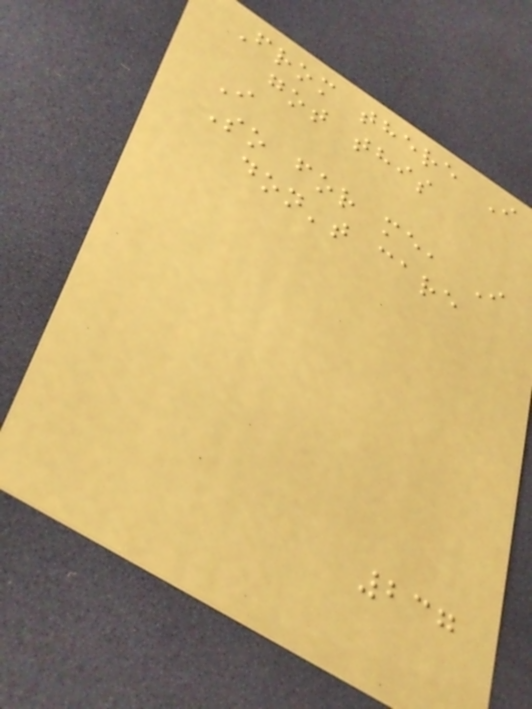From there I
got this
I
So for me, I
don't care
237
